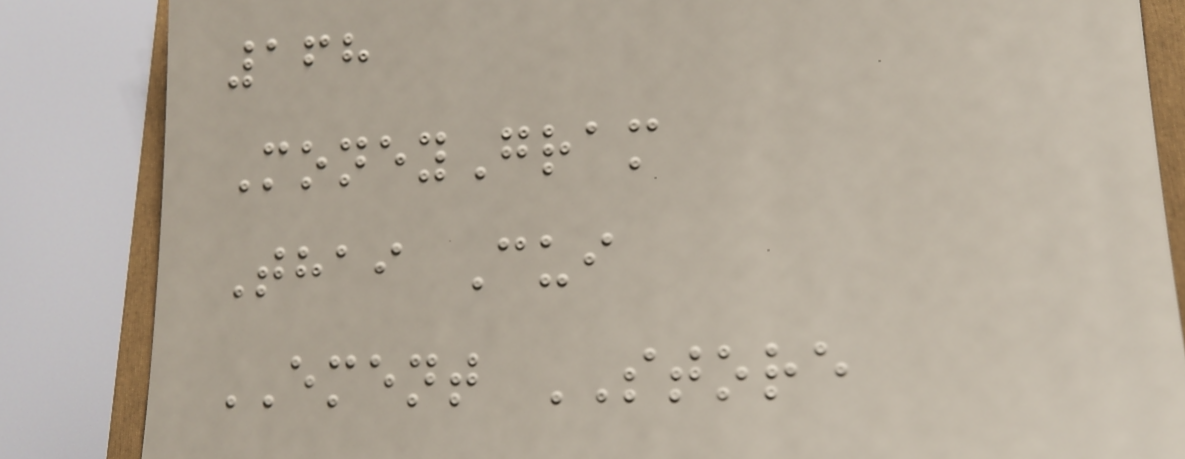168
MoneyGram
Thai Cui
EMENT STORE
